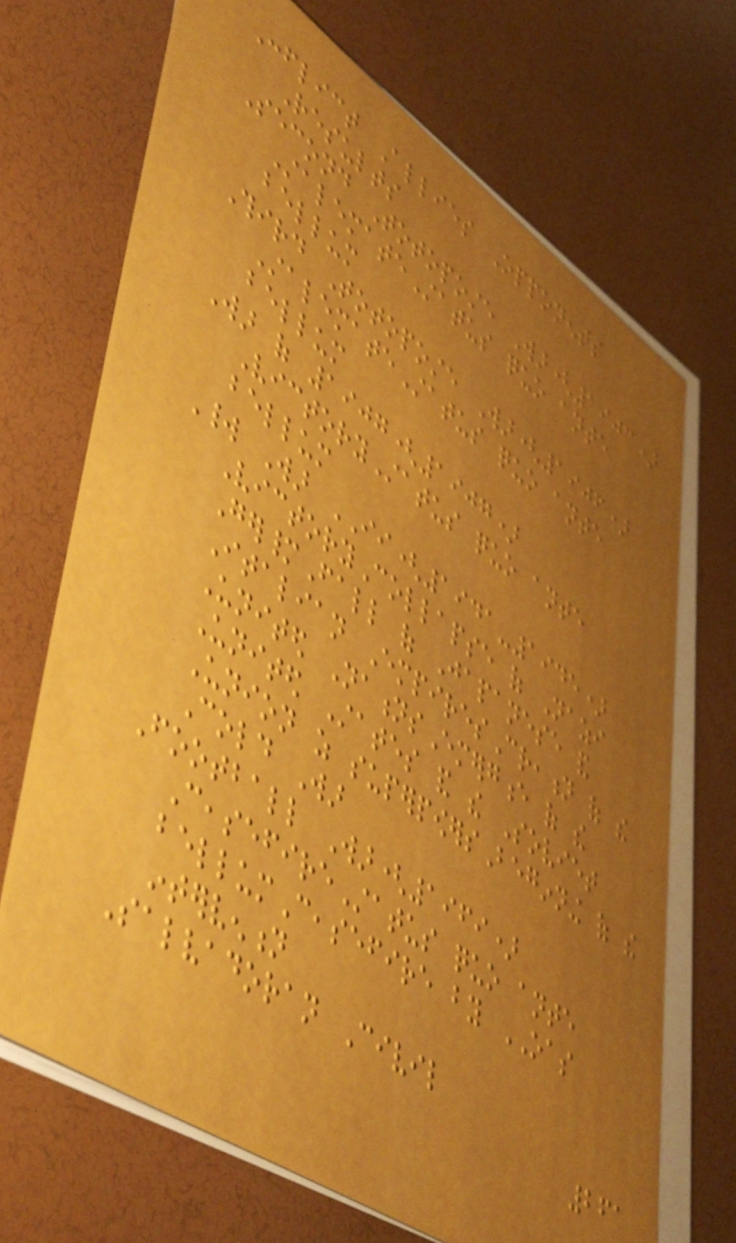Conflict Allies Opponents
Results
Second Totoposte War(1903)
StalemateStatus quo ante
bellum
Third Totoposte War(1906)
StalemateStatus quo ante
bellum
War of 1907(1907)
VictoryStatus quo ante
bellum
World War II(1941-1945)
VictoryCollapse of Nazi
GermanyFall of Japanese and
Italian EmpiresCreation of the
United NationsEmergence of the
United States and the Soviet
Union as superpowersBeginning of the
Cold War
Football War(1969)
CeasefireStatus quo ante
bellumCeasefire by OAS
intervention
Salvadoran Civil
261
